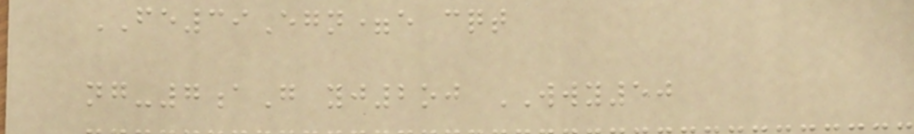FE39Egn=e cqt
ng-7aG yj2oj WWY50
